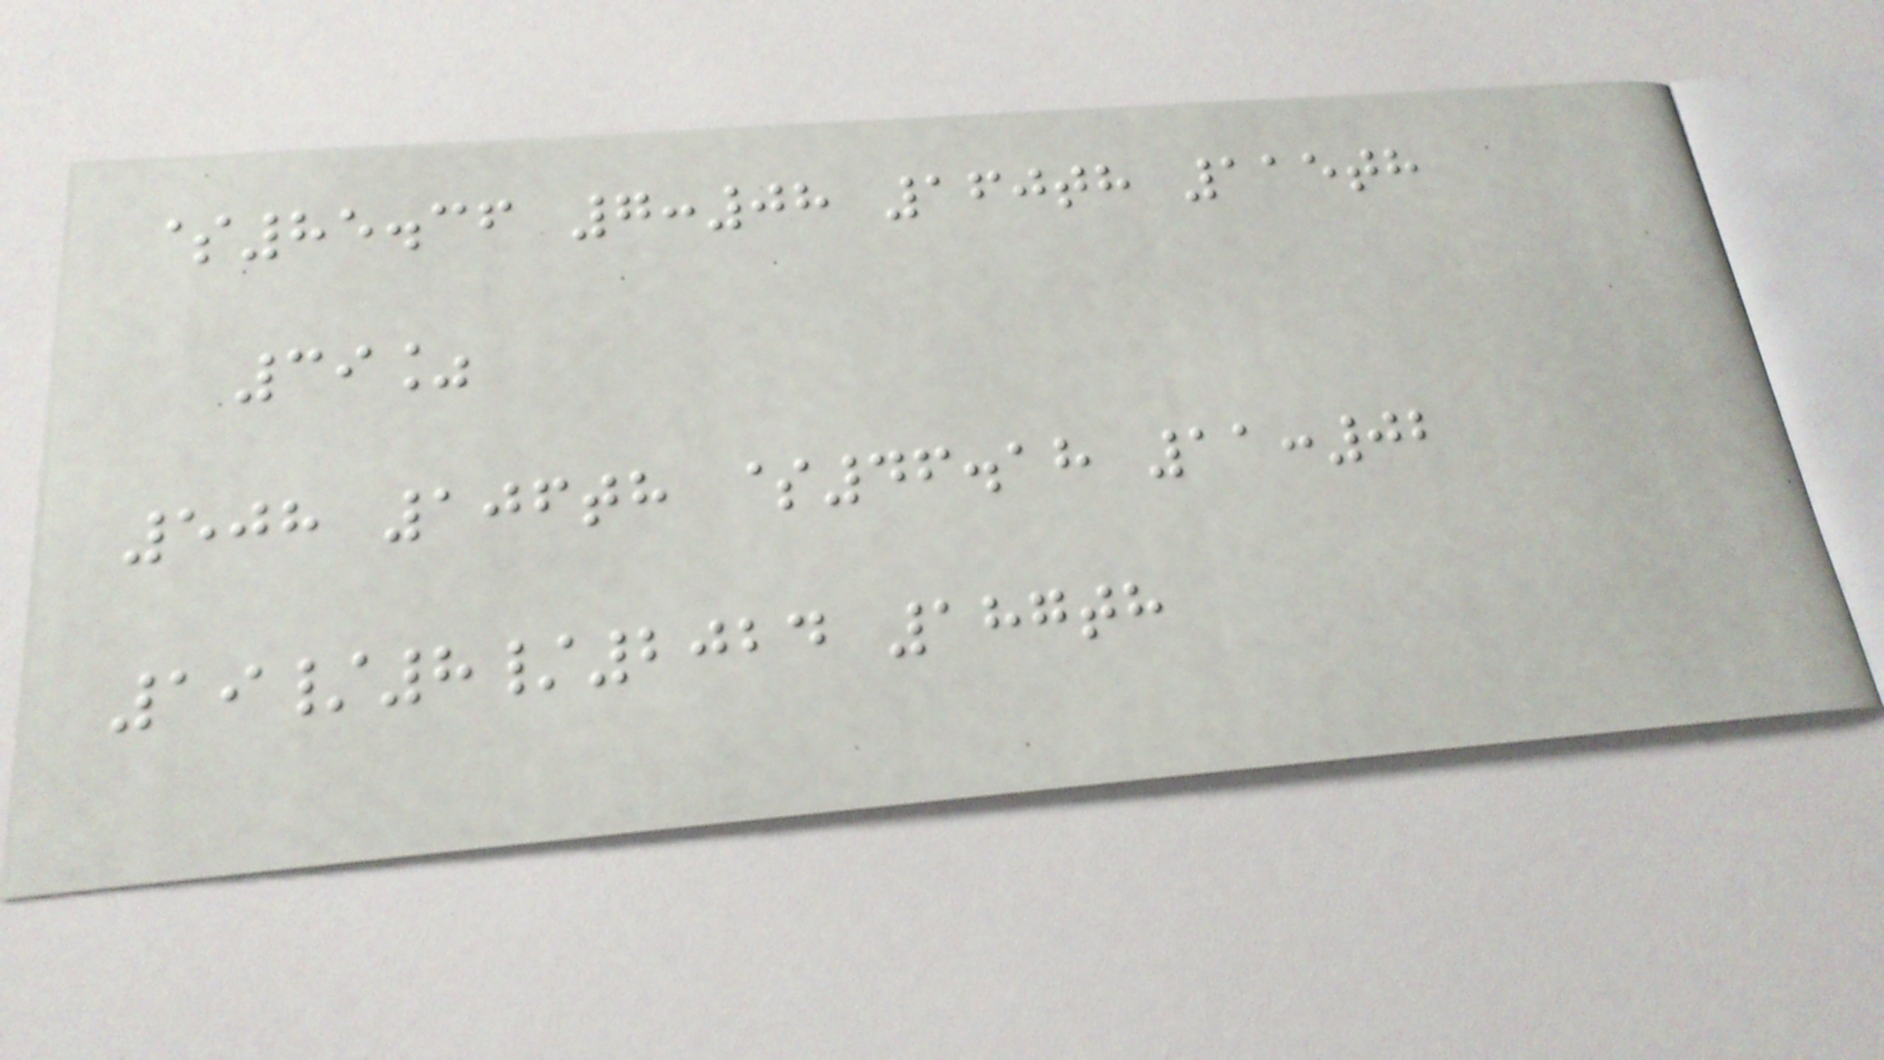$85.36 7:08 160th 115th
39%
508 106th $46.18 11:02
19/8/2024 187th
